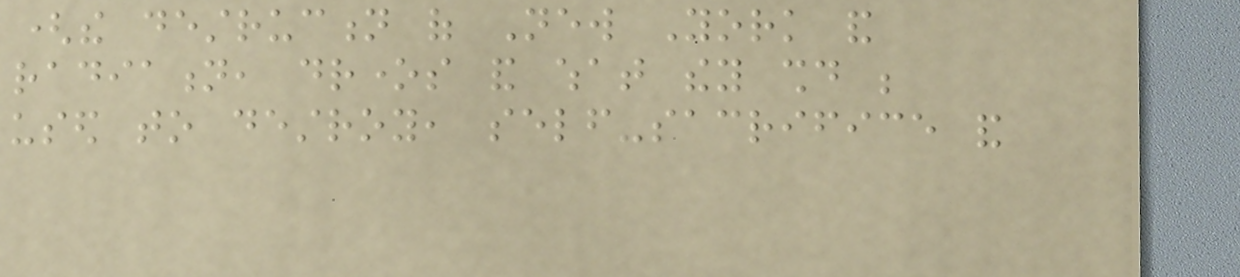(the destruction of New York and
radiation, drones and what they should be
used to destroy, self-sacrifice and
